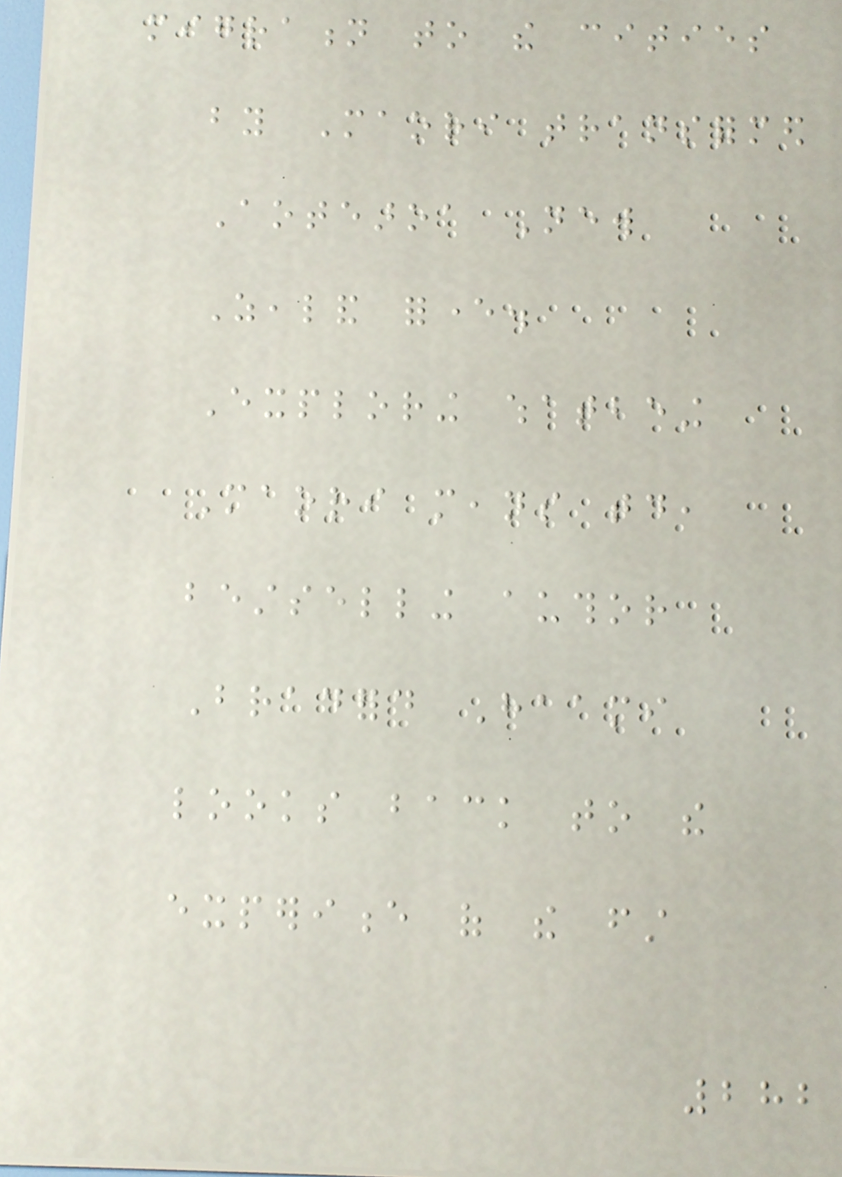migration to the cities
by Maori transformed
Aotearoa New
Zealand forever.
Exploring whatbeing
Maori means today,
bestselling author
Bradford Haami
looks back to the
experience of the first
282
